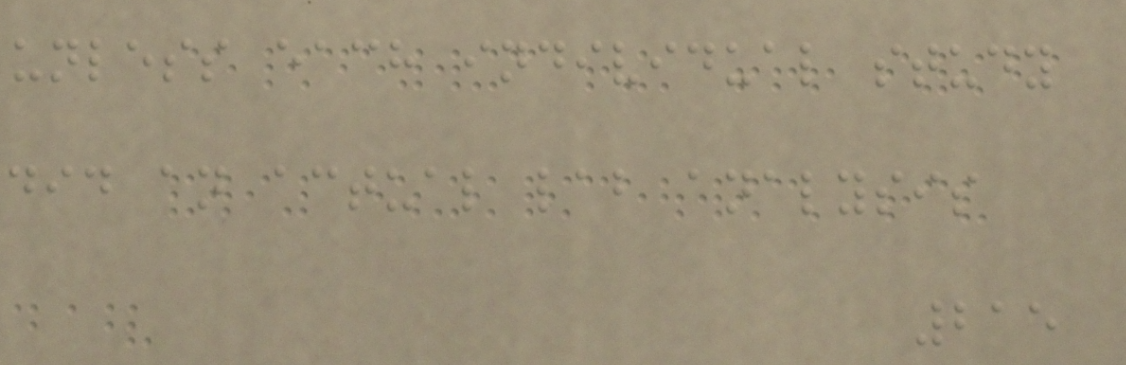unless each individual study
did an actual lab analysis
215
